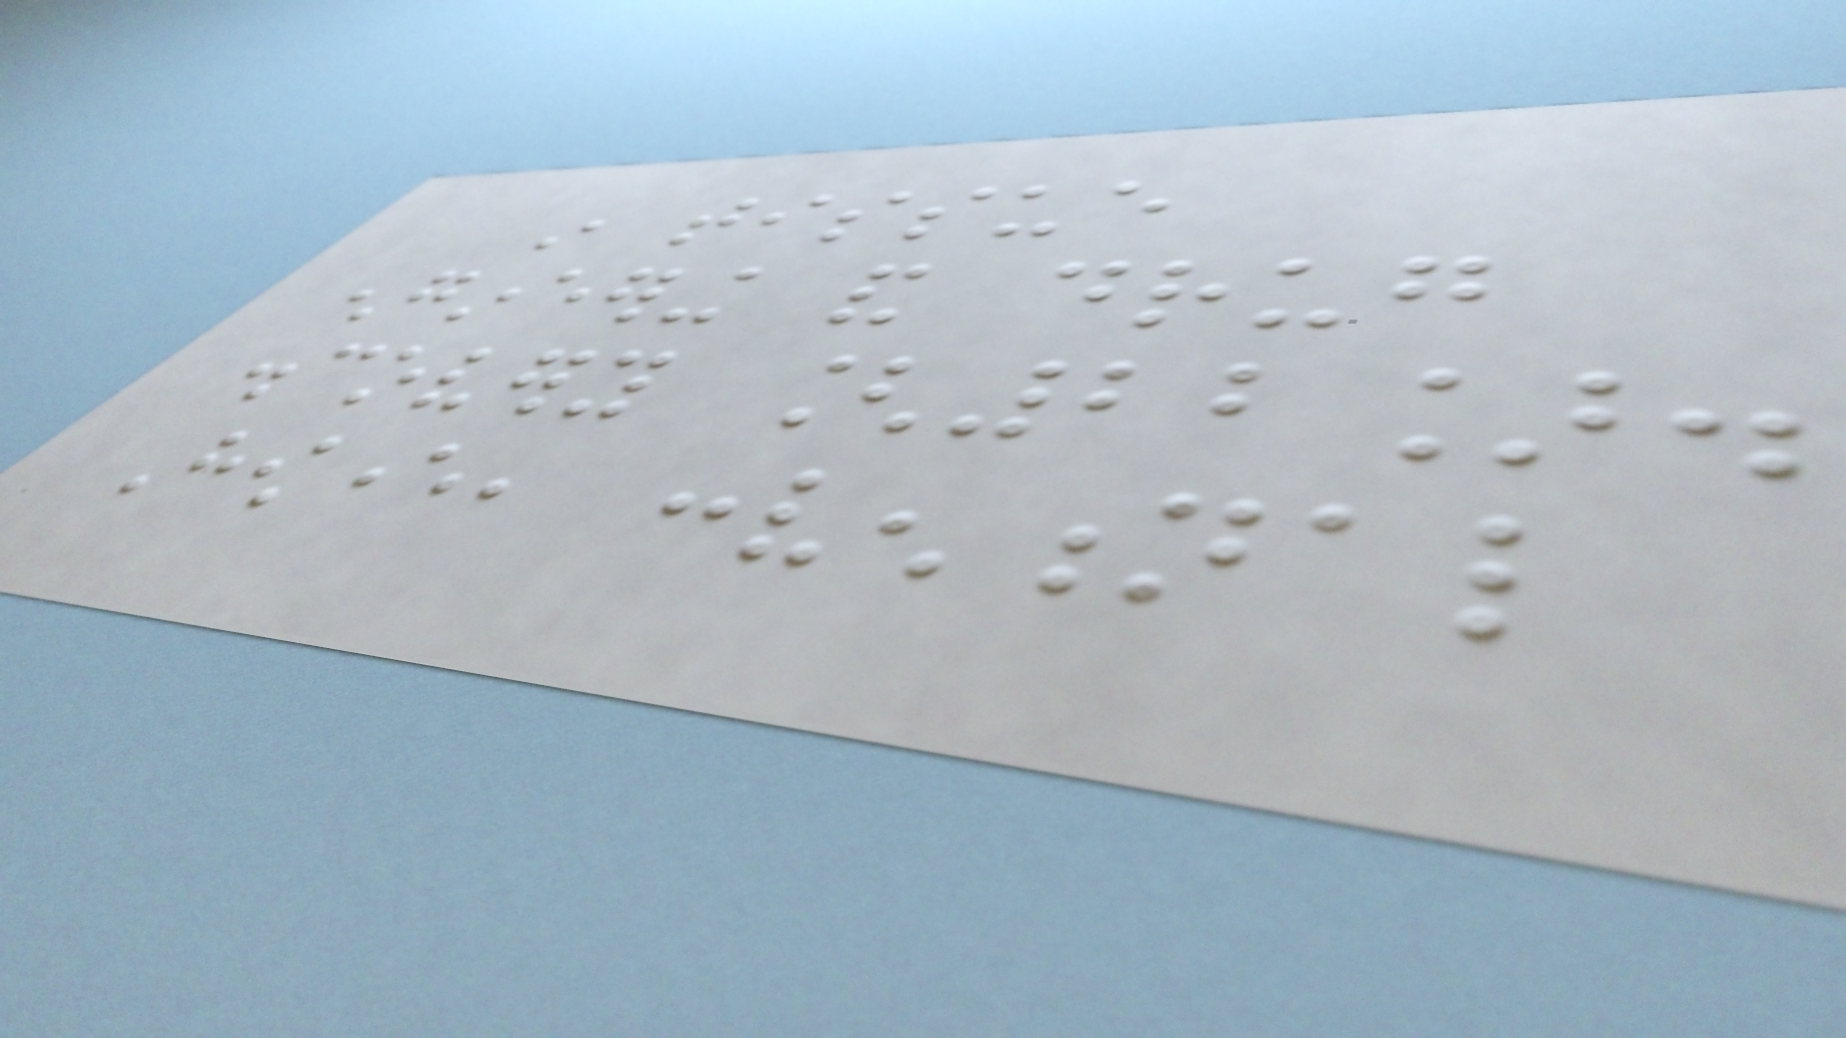in tissue
engineering and drug
discovery [22].
However, conventional
